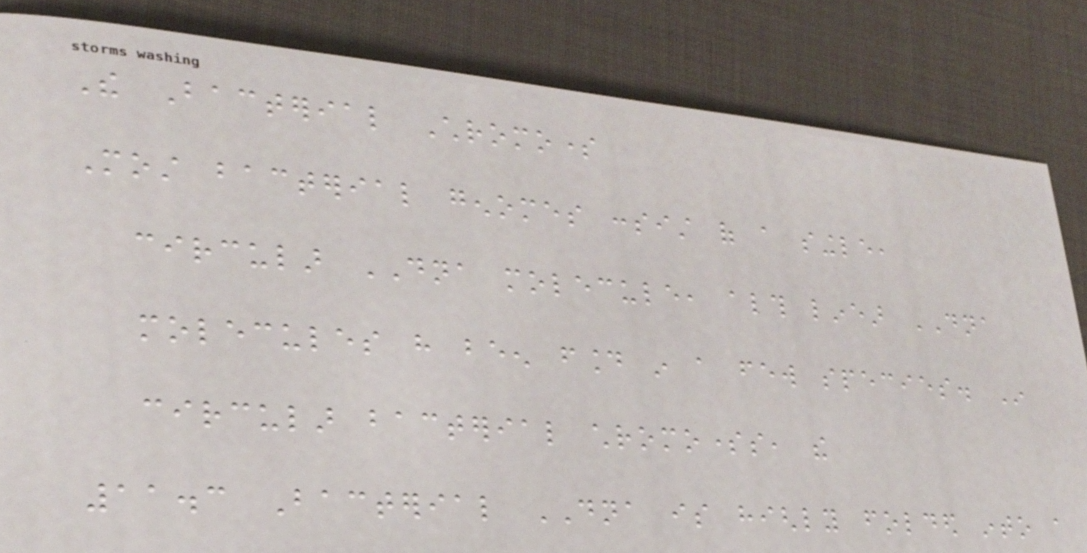The Bacterial Chromosome
Most bacterial genomes consist of a single,
circular DNA molecule, although linear DNA
molecules have been found in a few species. In
circular bacterial chromosomes, the
11.3 Bacterial DNA is highly folded into a
